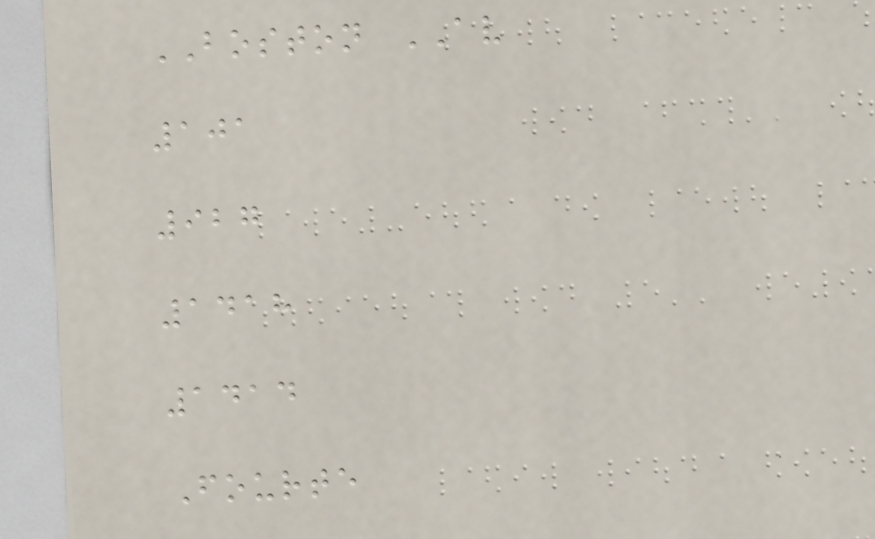BOSTON AV
101
927
1418
1414
Fourte
